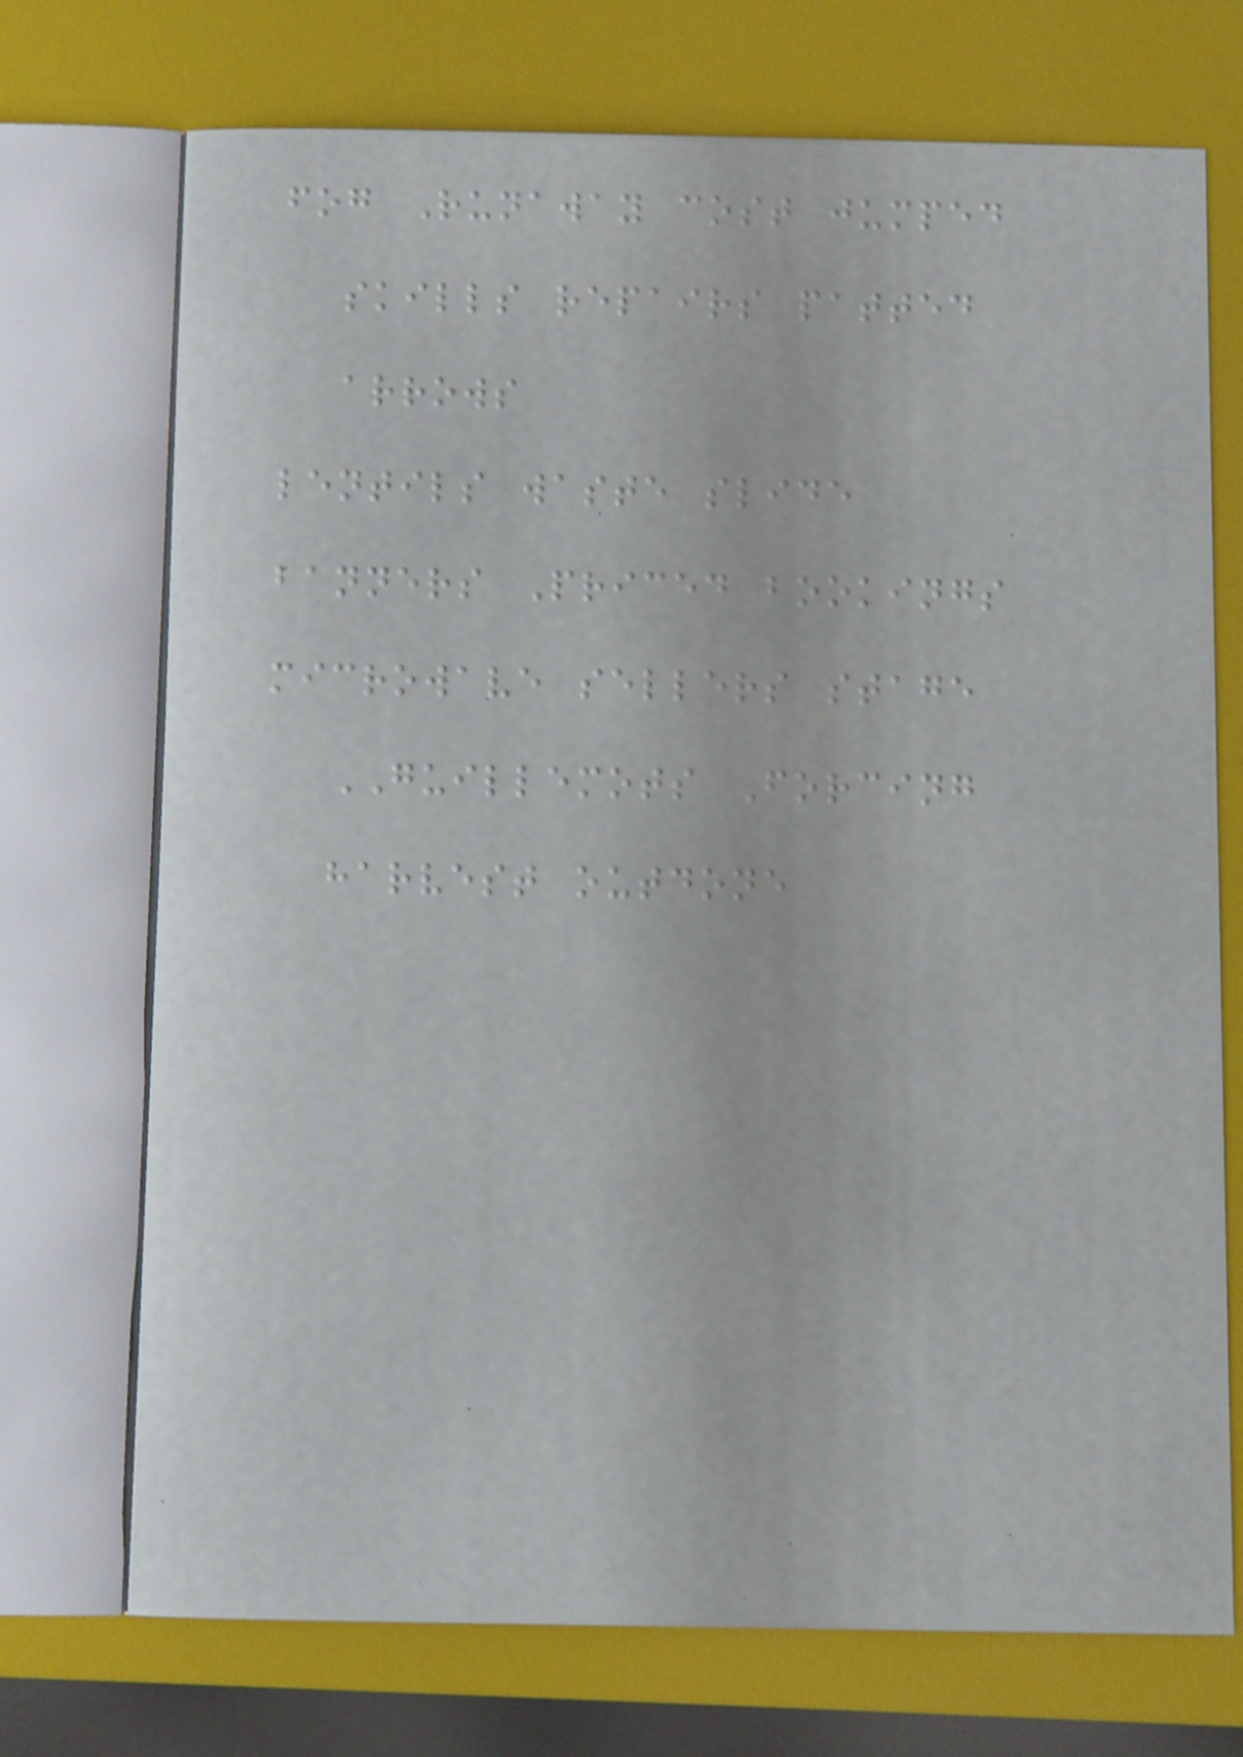fog Runaway cost jumped
skills repairs patted
arrows
lentils waste slide
banners Priced bookings
microwave sellers stage
GUILLEMOTS Forcing
harvest outdone
